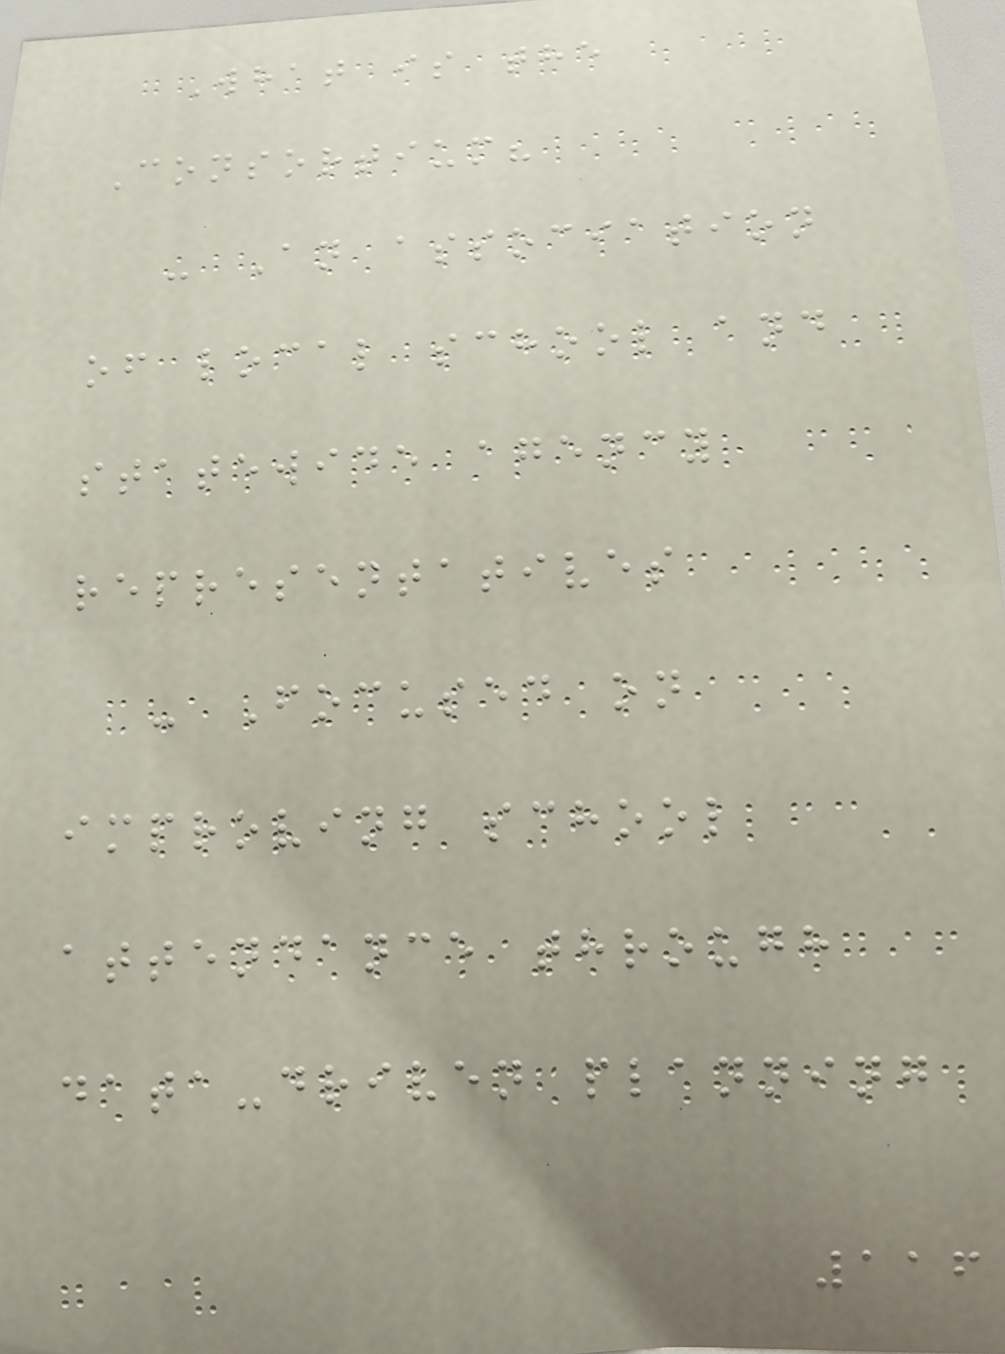What is the
Consortium?
- An association
of local school and
statewide agency
representatives
- Focused on
improving school
attendance through
data-driven planning
116
